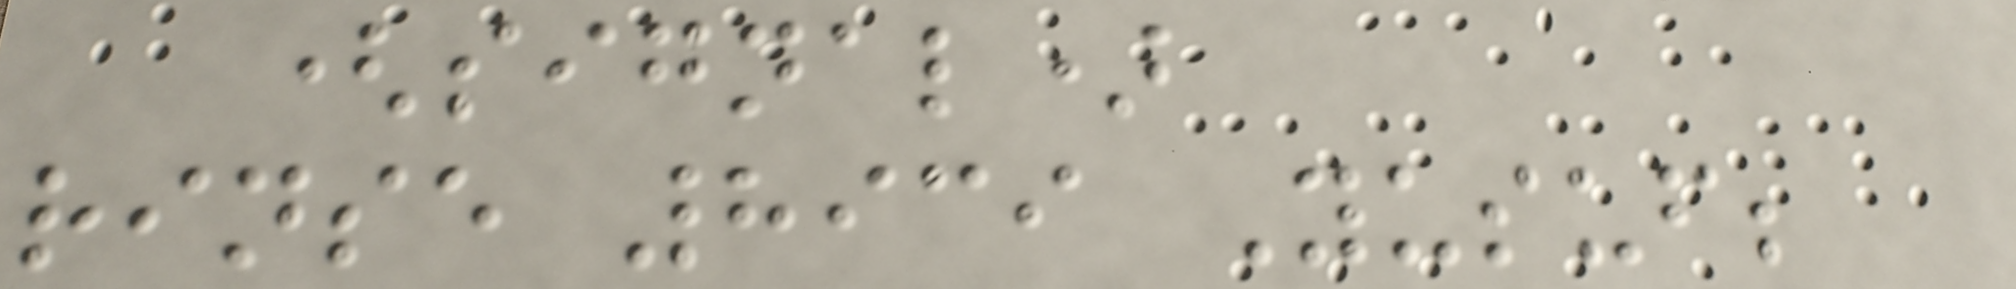(signal)
rinse 8939 Yusuf;
